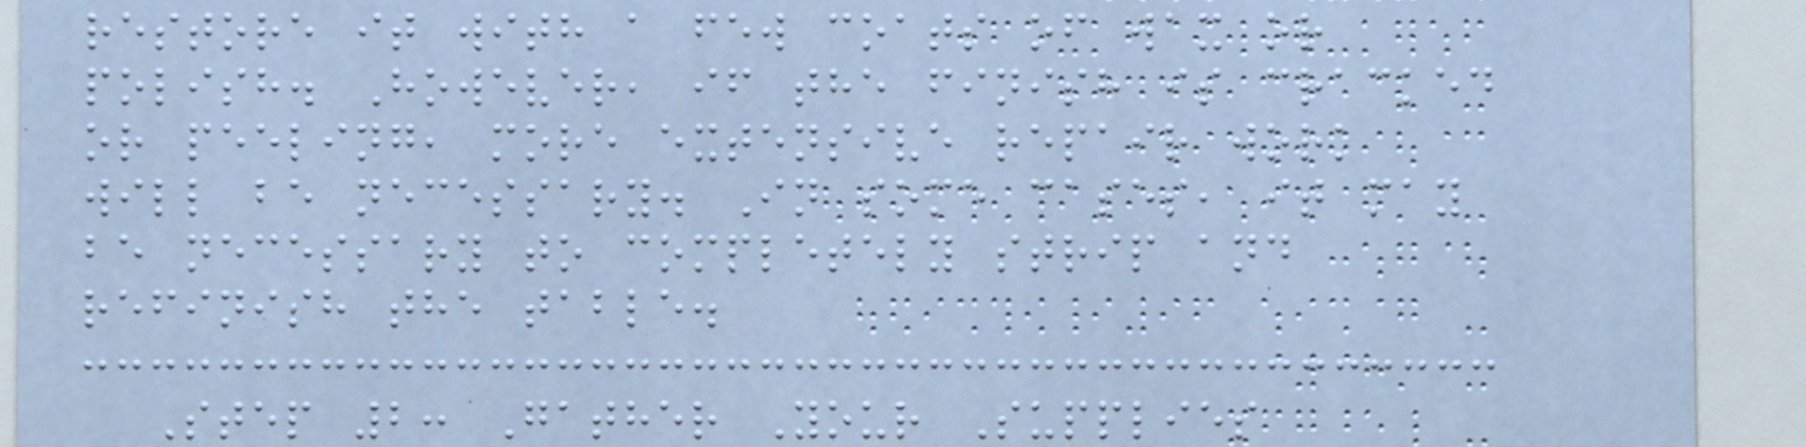restore it with a few coats of wax or
polish. However, if the finish is cracked
or peeling, more extensive repair work
will be necessary. In some cases, it may
be necessary to completely strip and
refinish the table.
Step 2: Gather Your Supplies
